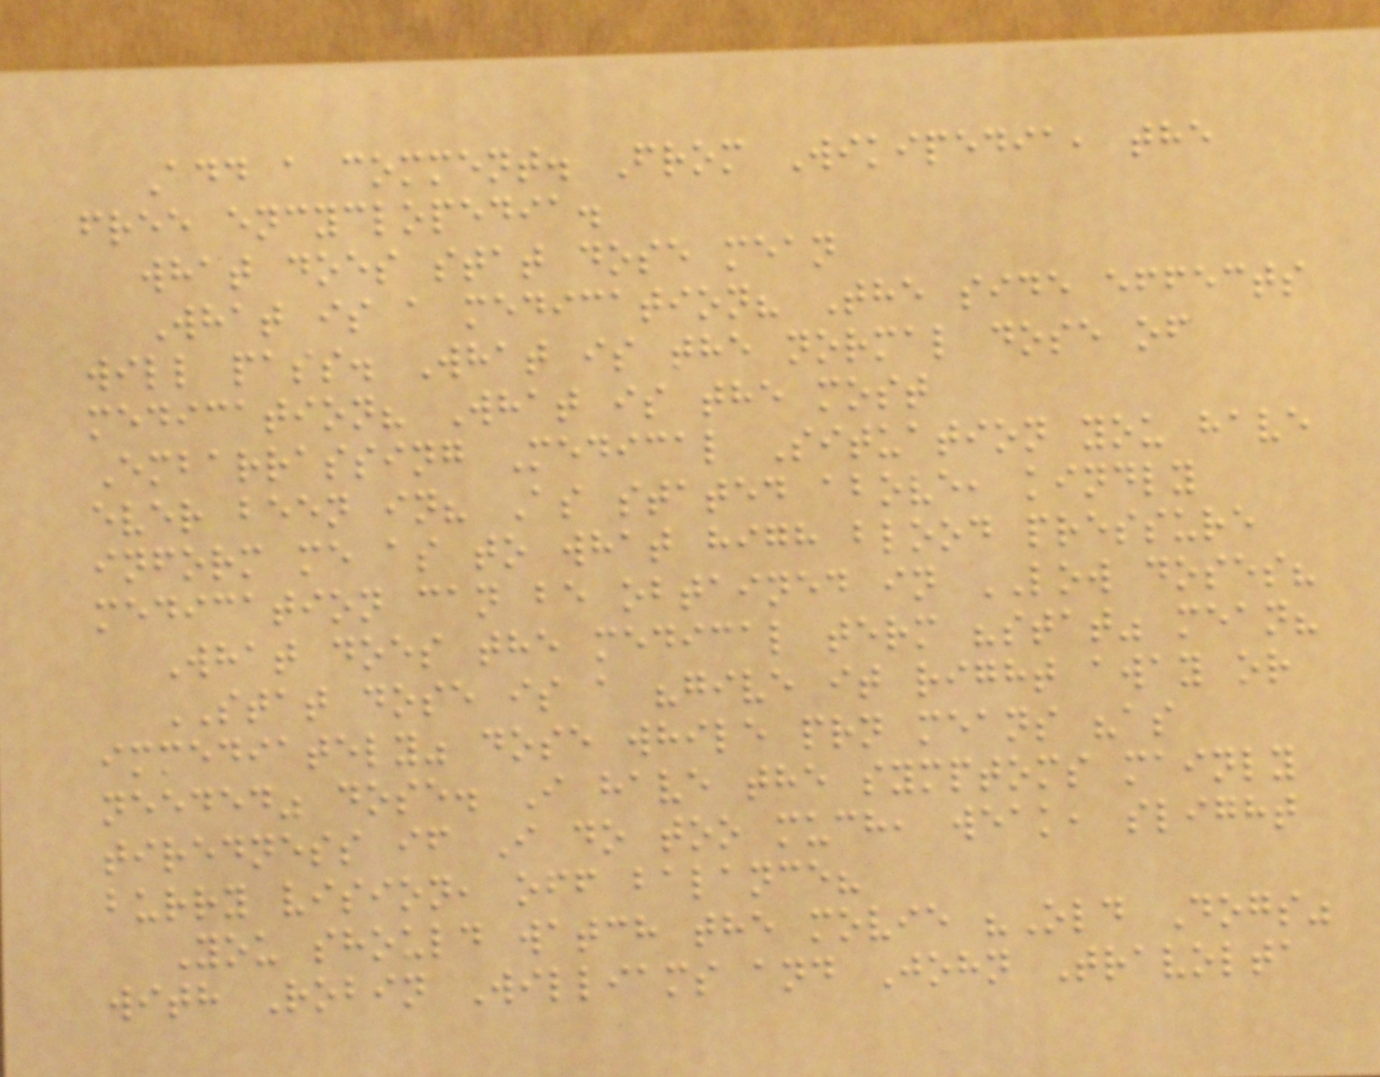Add a comment. From Wikipedia, the
free encyclopedia.
what does stat dose mean
What is a medication? The side effects
will pass. What is the normal dose of
medication? What is the most
Embarrassing Medical Situation you have
ever been in? As stated above, kindly
inform me as to what high blood pressure
medication can be obtained in LOW doses?
What does the medical term "stat" mean?
STAT dose is a "give it right away or
immediately" dose while prn means "as
needed" dose. I have the symptoms mainly
tiredness if I do too much, weak, slight
burry vision, off balance?
You should watch the movie "Old Dogs"
with Robin Williams and John Travolta
